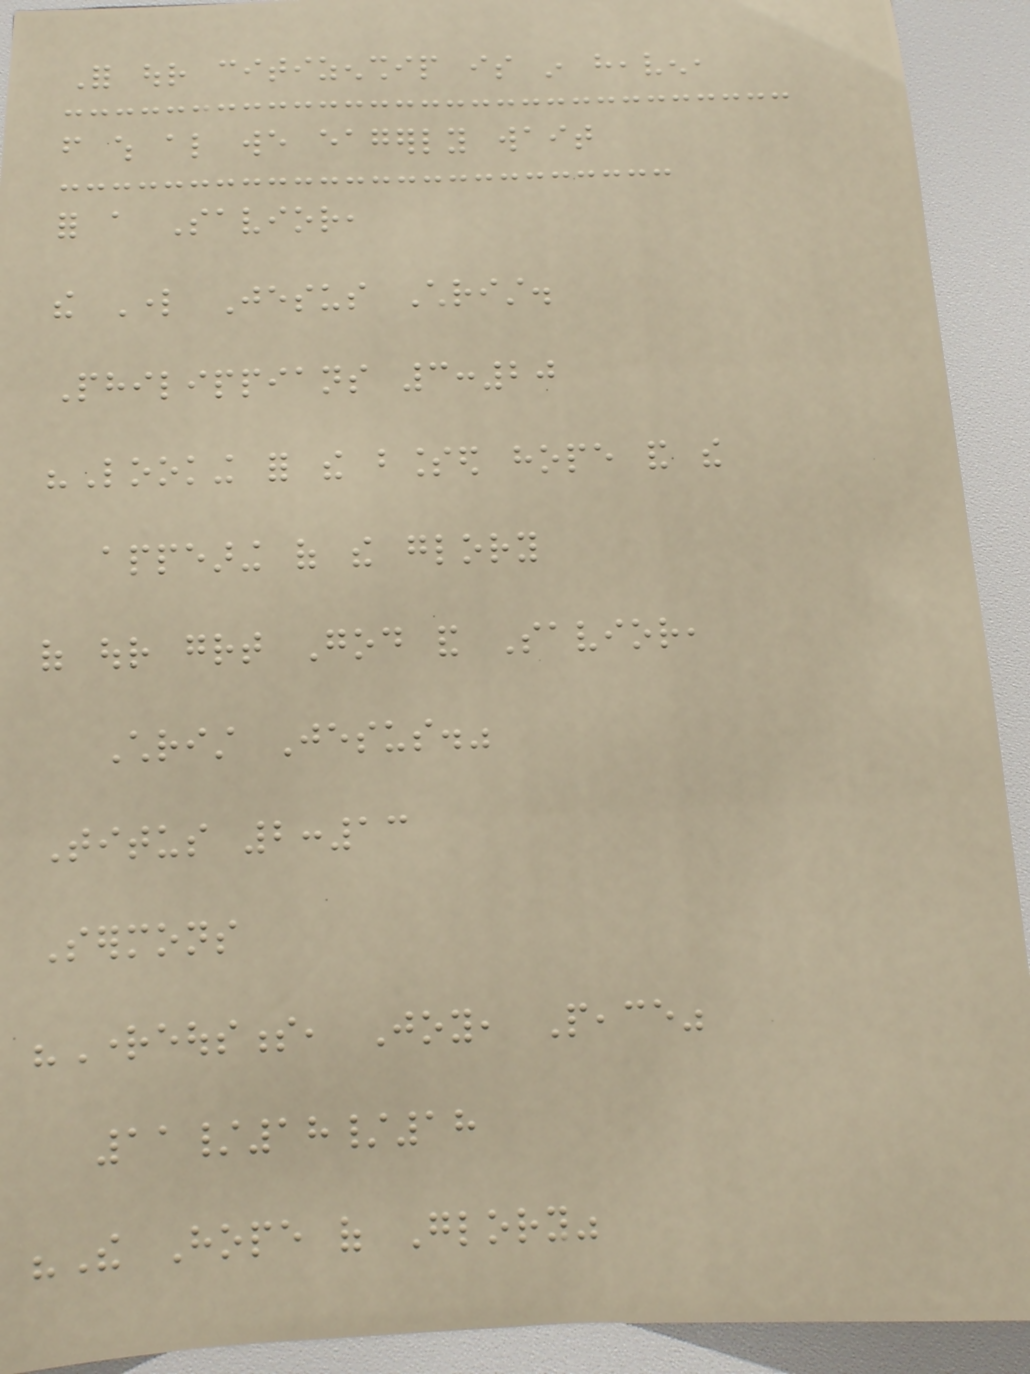For our citizenship is in heaven,
from which also we eagerly wait
for a Savior,
the Lord Jesus Christ.
Philippians 3:20
"Looking for the blessed hope and the
appearing of the glory
of our great God and Savior,
Christ Jesus."
Titus 2:13
Sermons
"Righteousness, Joy, Peace"
11/18/18
"The Hope of Glory"
